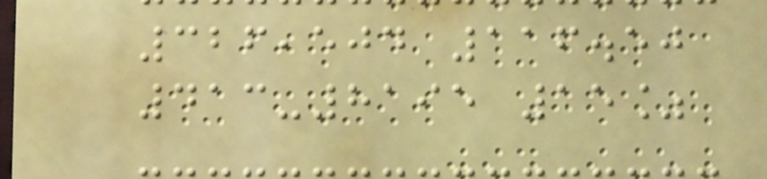326,504 116.50
413-8195 15%
